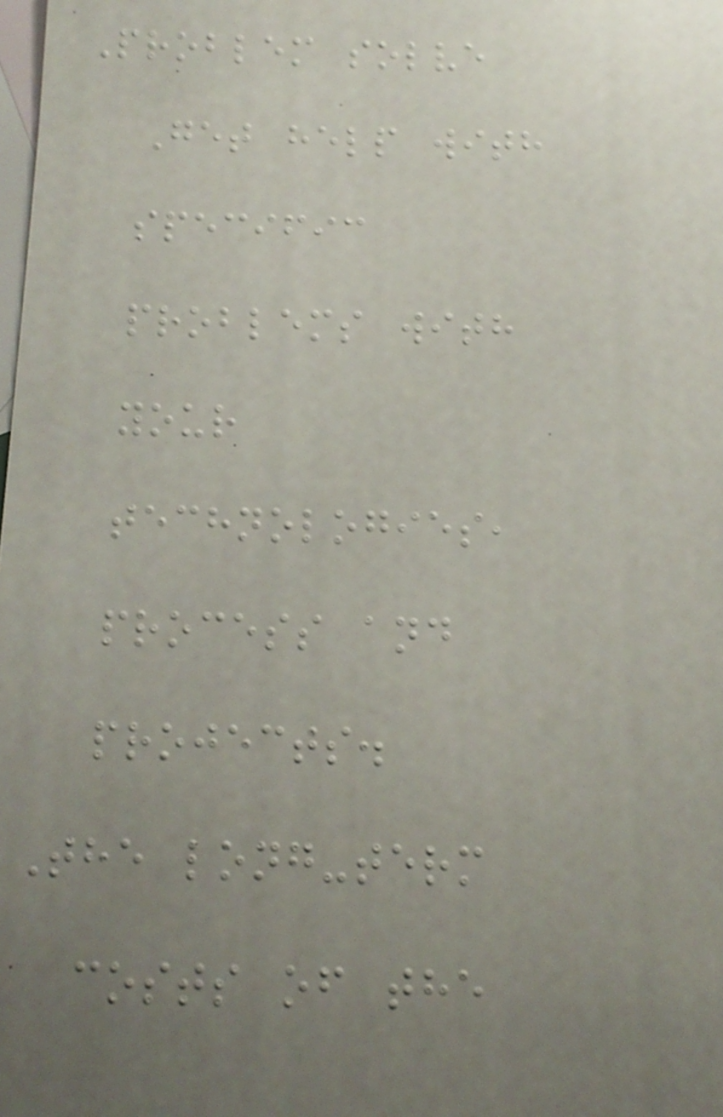Problem solve
Get help with
specific
problems with
your
technologies,
process and
projects.
The long-term
costs of the
